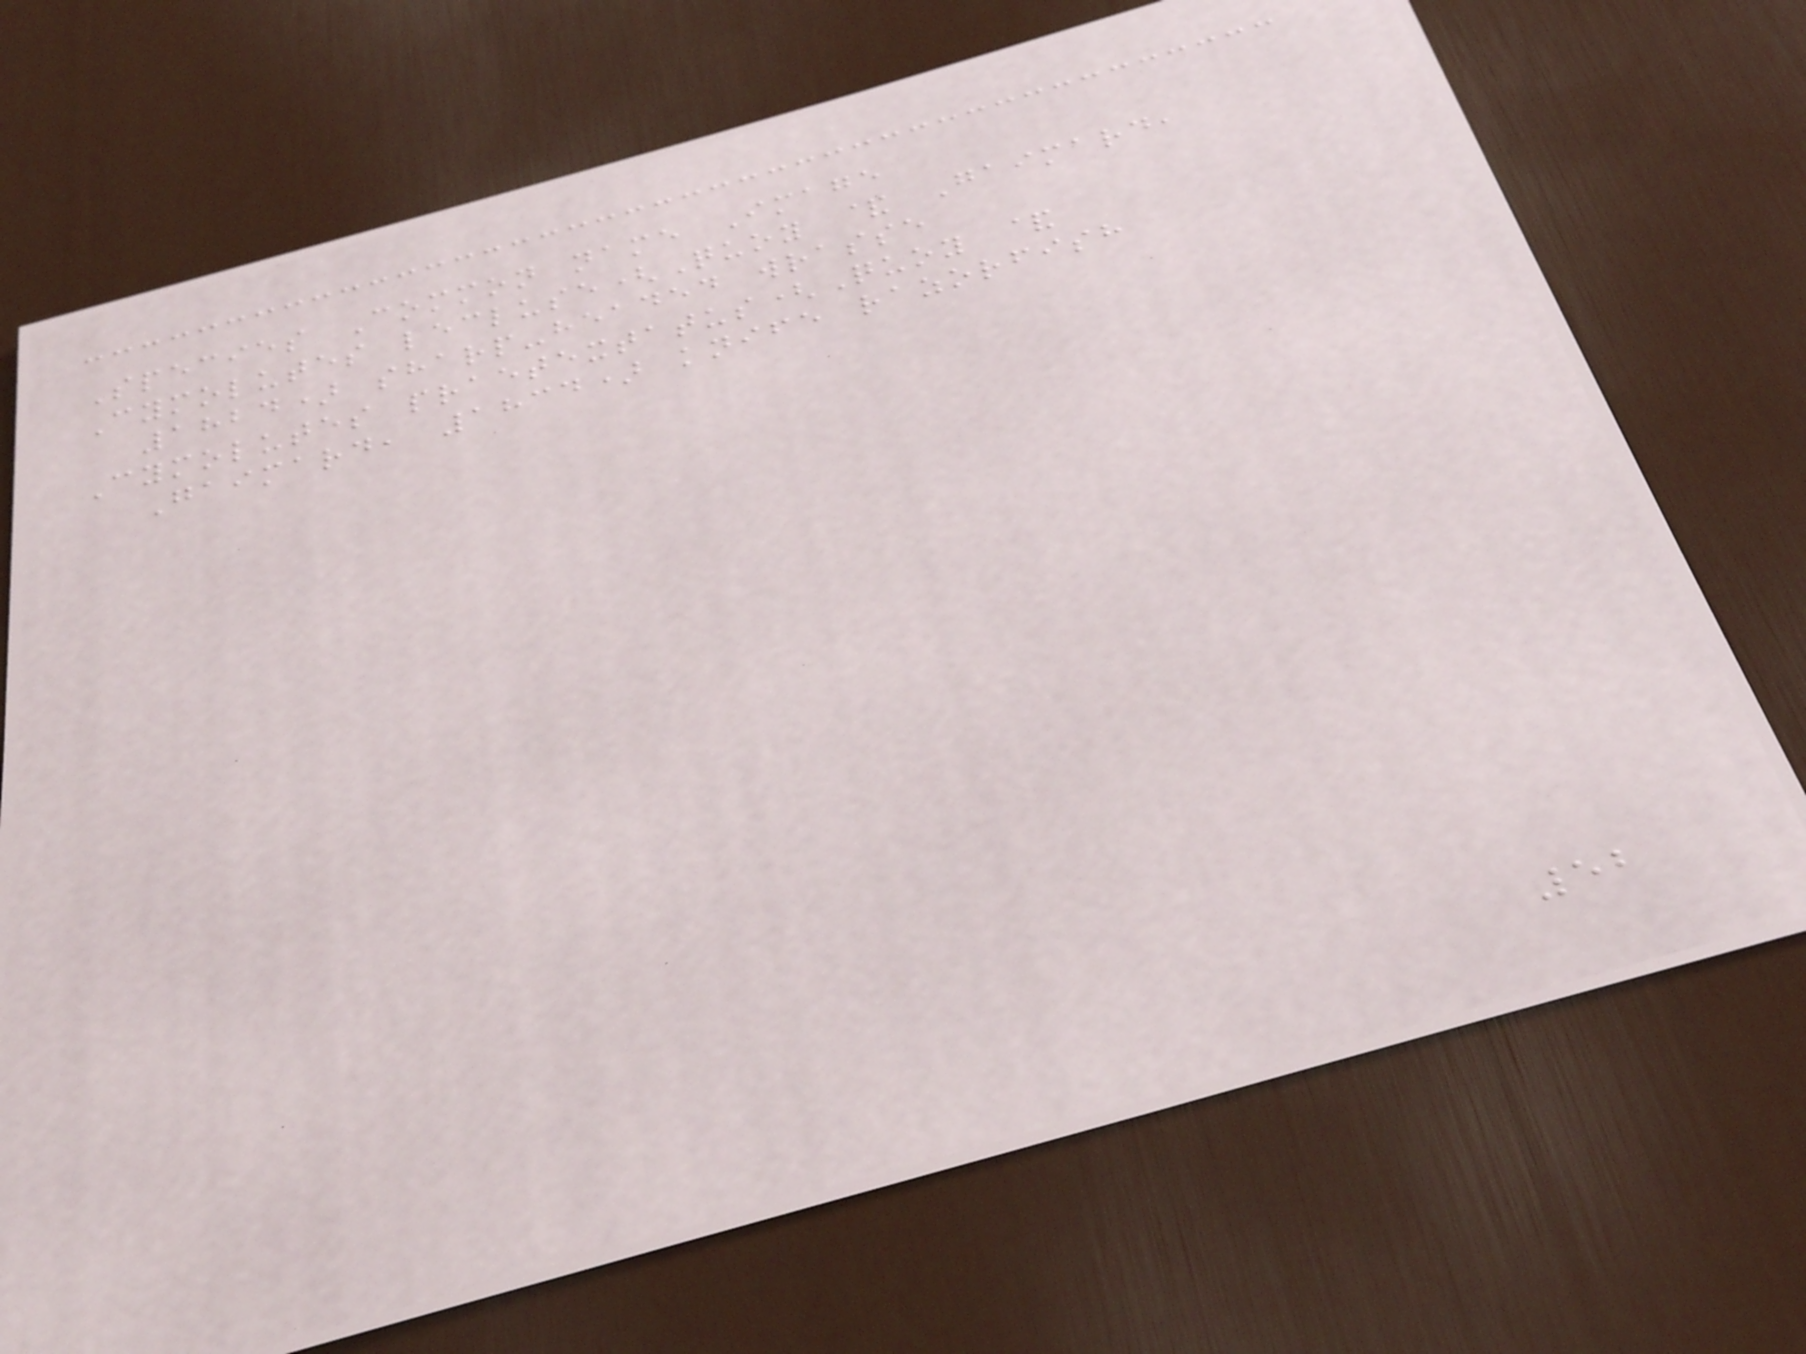Species Common name Image
Cymolutes lecluse(Quoy & Gaimard,
1824) sharp-headed wrasse
Cymolutes praetextatus(Quoy &
Gaimard, 1834) knife razorfish
52
